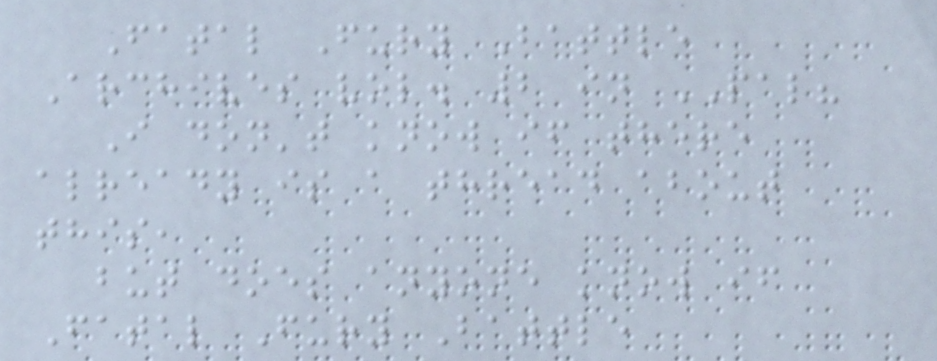Fatal Fury Battle
Archives vol. 2 in PAL?
I don't know if there
already is a thread about
this,
but does anyone know if
Fatal Fury Battle
